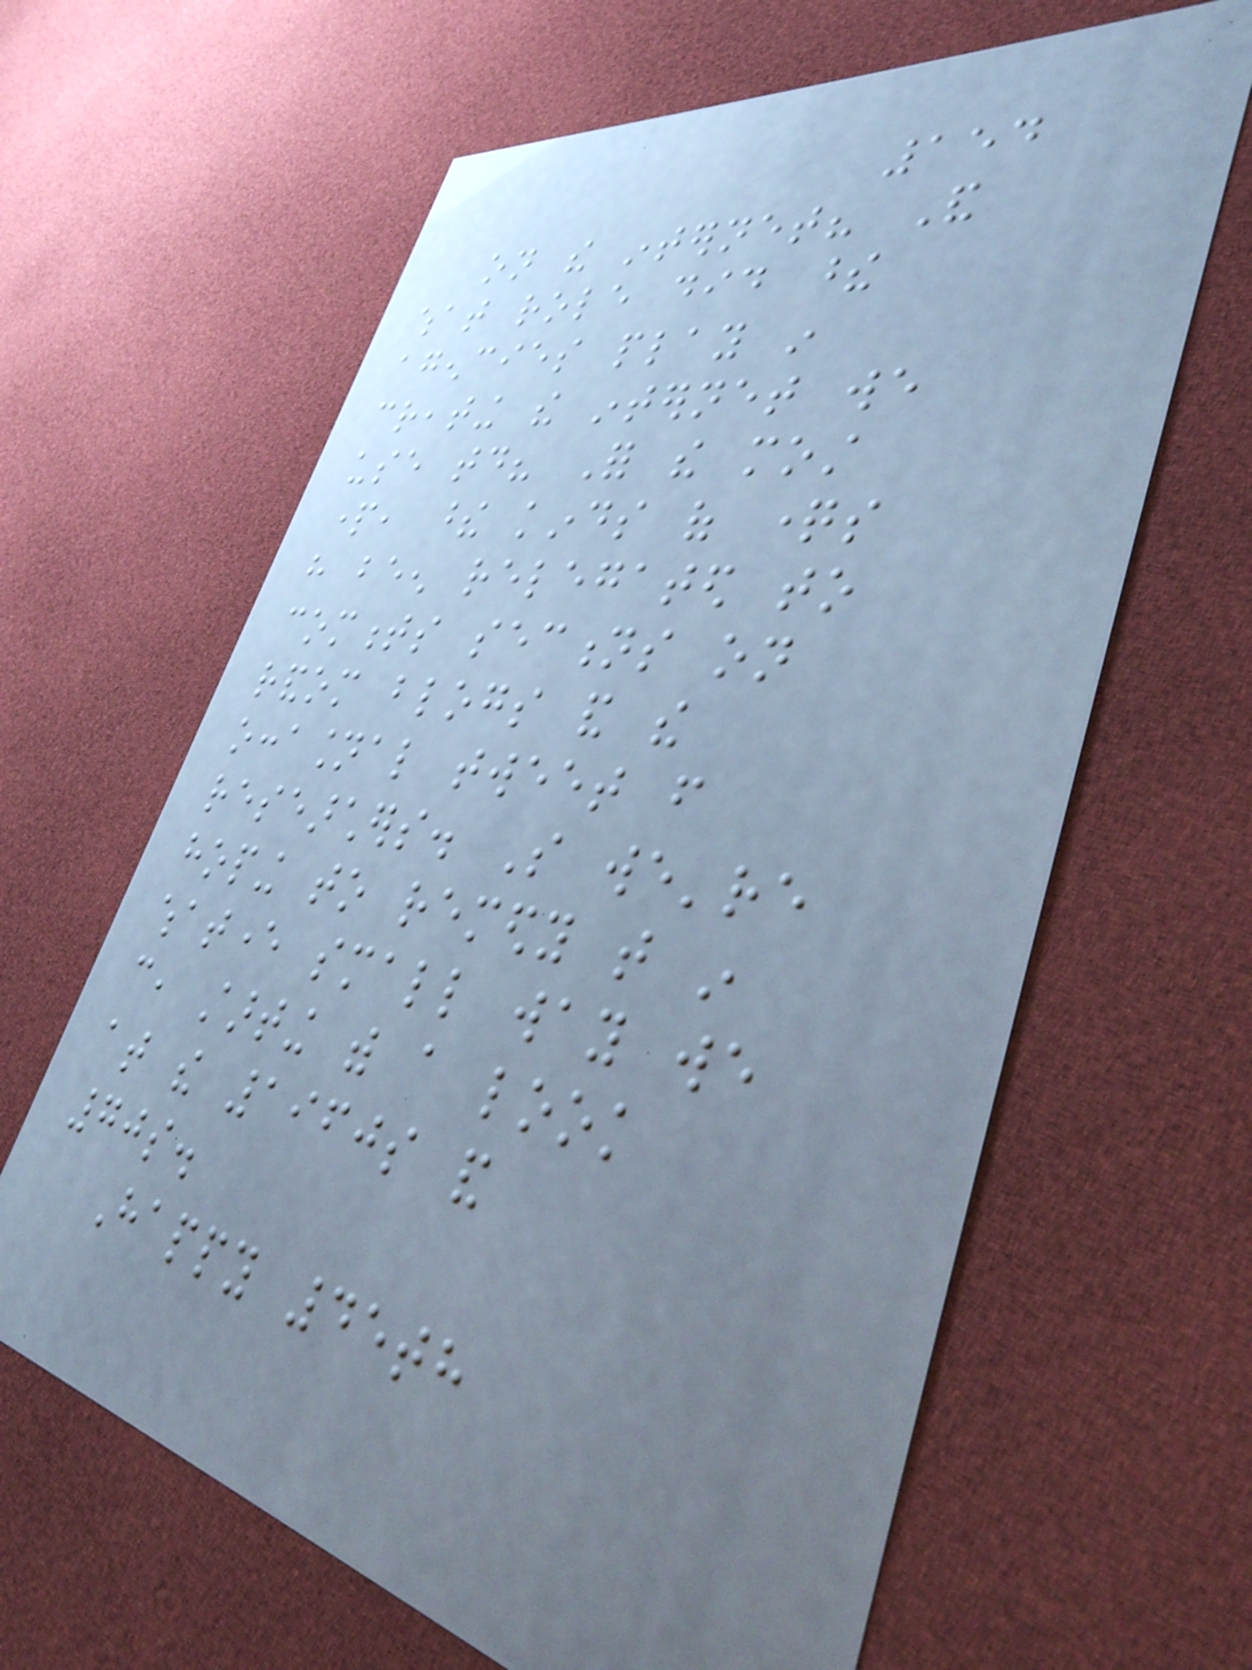154
on the internet? And
what role did these
agencies play in
creating the internet we
use today? For the most
part, these kinds of questions
have been relegated to
comments sections on
random blogs and the
occasional tweet from
researchers. So we're
hoping to remedy that in
whatever small way we
can, starting with a look
at the 1960s and
70s.
Happy 45th
